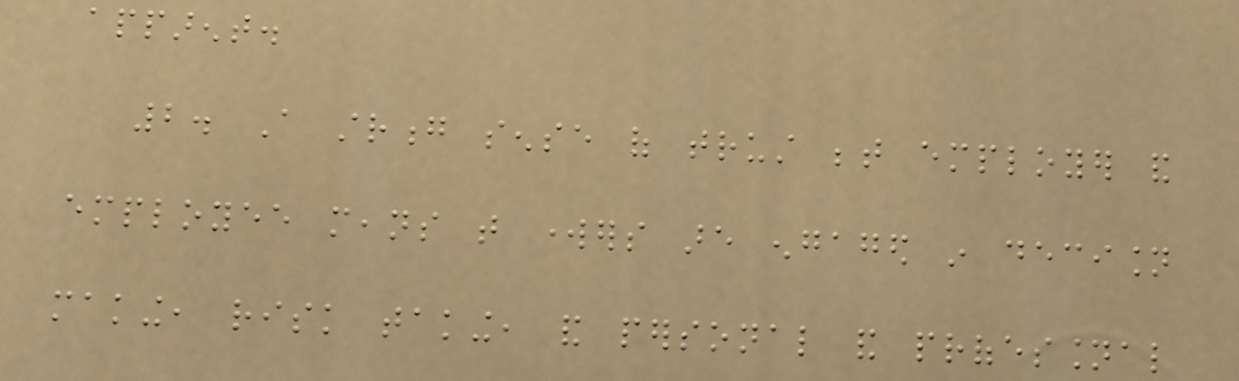apparent.
2. A strong sense of trust between employer and
employee means that workers are engaged in decision
making, risk taking, and personal and professional
